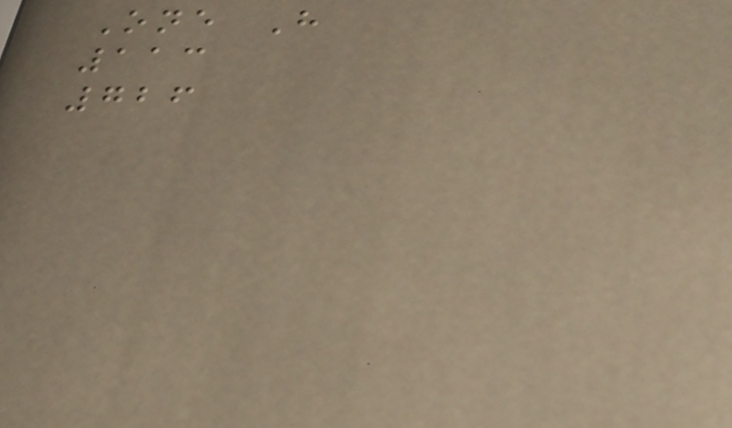One H
113
726
